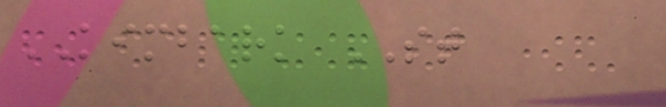KIMBARK ST
